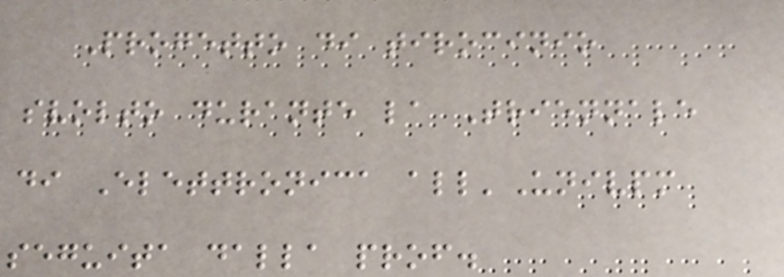Progetto di tirocinio
svolto durante la Triennale
di Elettronica all'Univpm
seguita dalla prof.
